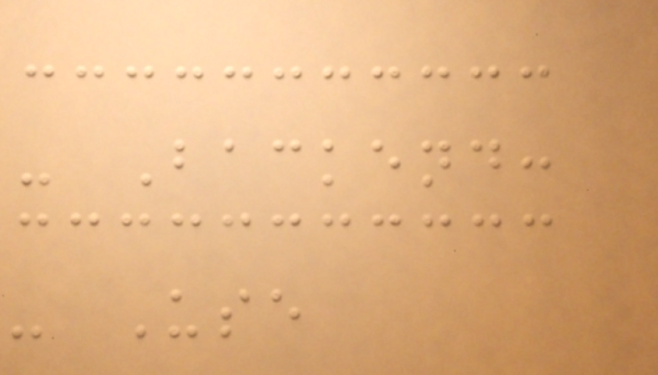- Backend:
- Use
